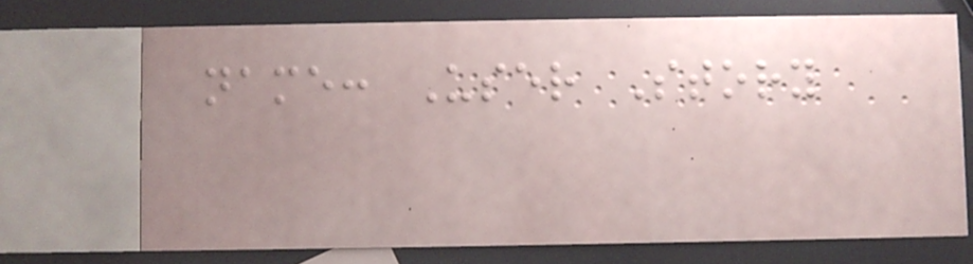name: User Story
